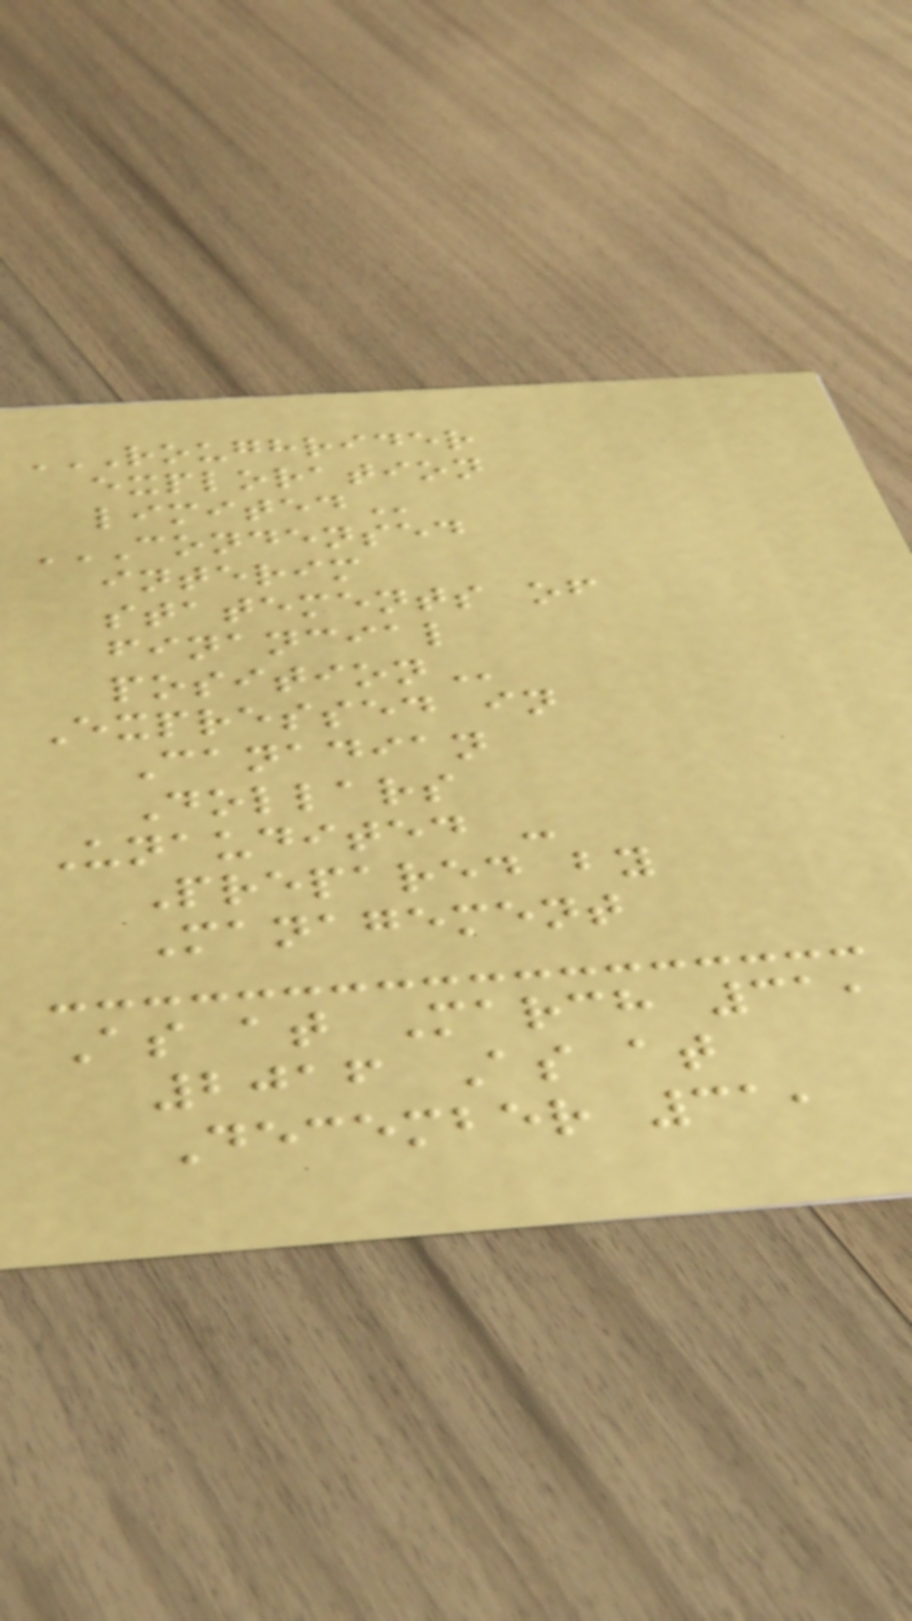ROUGHRIDER
EXPLORATION
LIMITED
CONDENSED
INTERIM
STATEMENTS OF
FINANCIAL
POSITION
Expressed in
Canadian
Dollars
Unaudited -
Prepared by
Management
As at March 31,
2016 As at
December 31,
